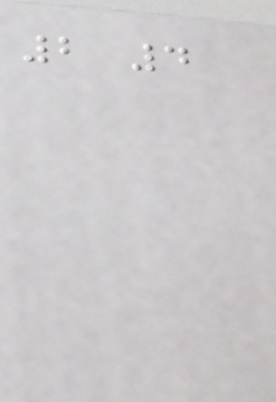2 4
